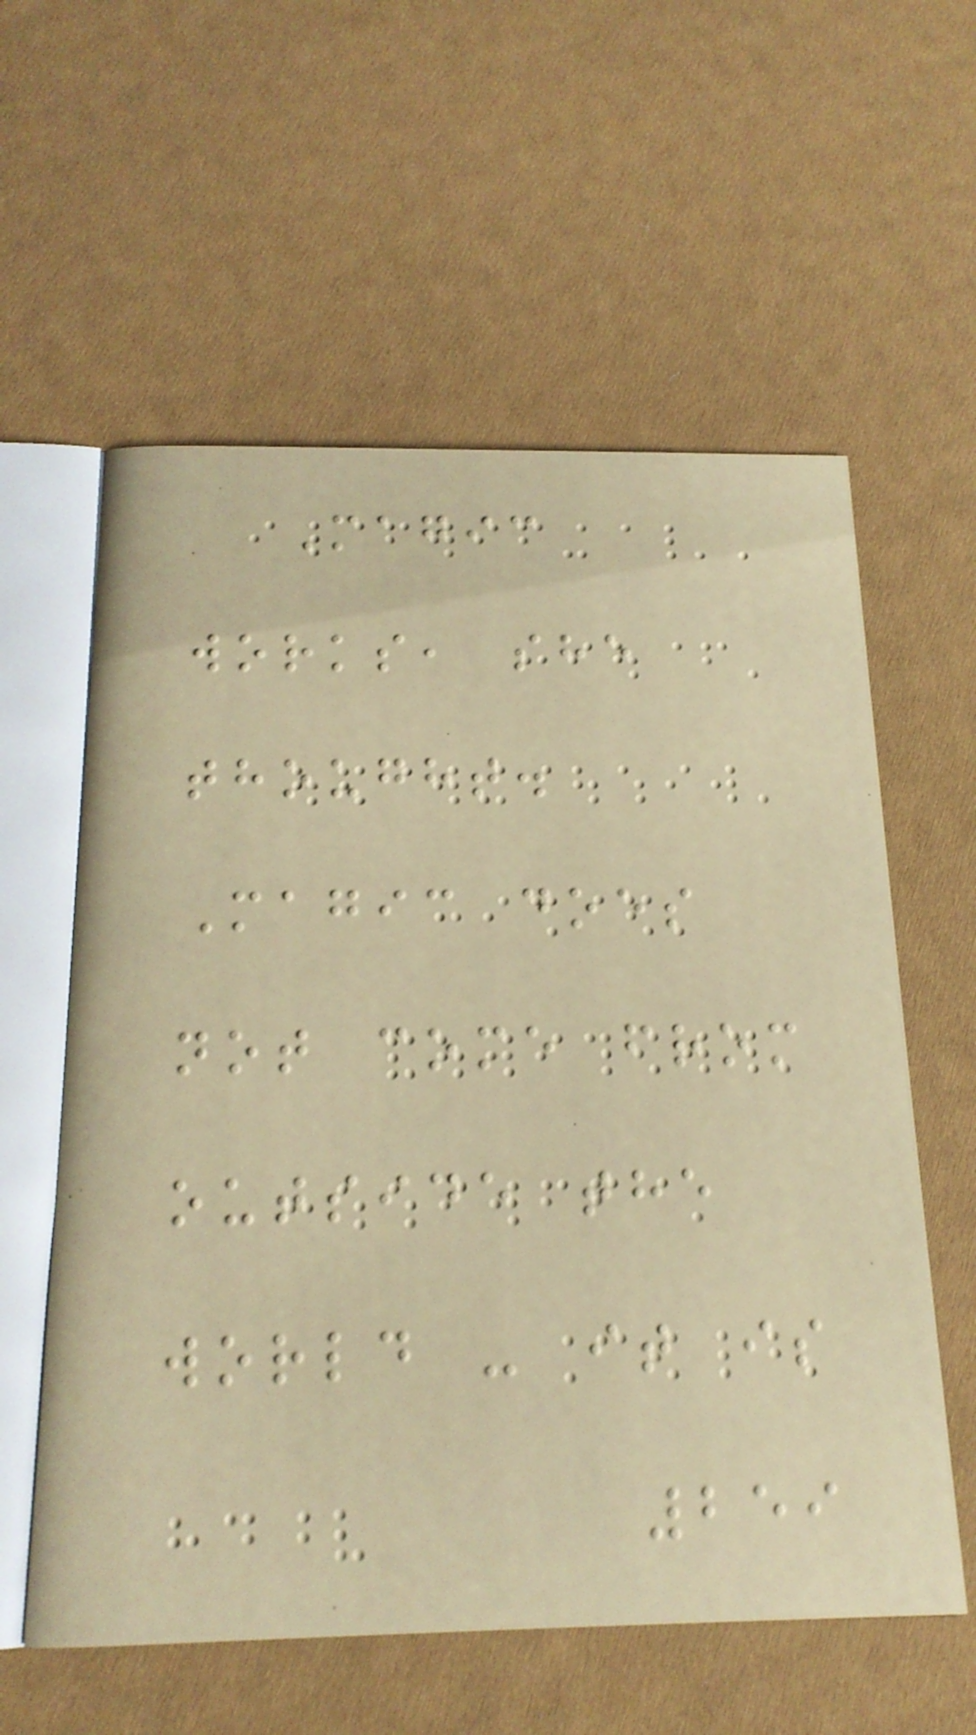Magic
works, she
thought.
Magic does
not come from
outside the
world - it is
259
